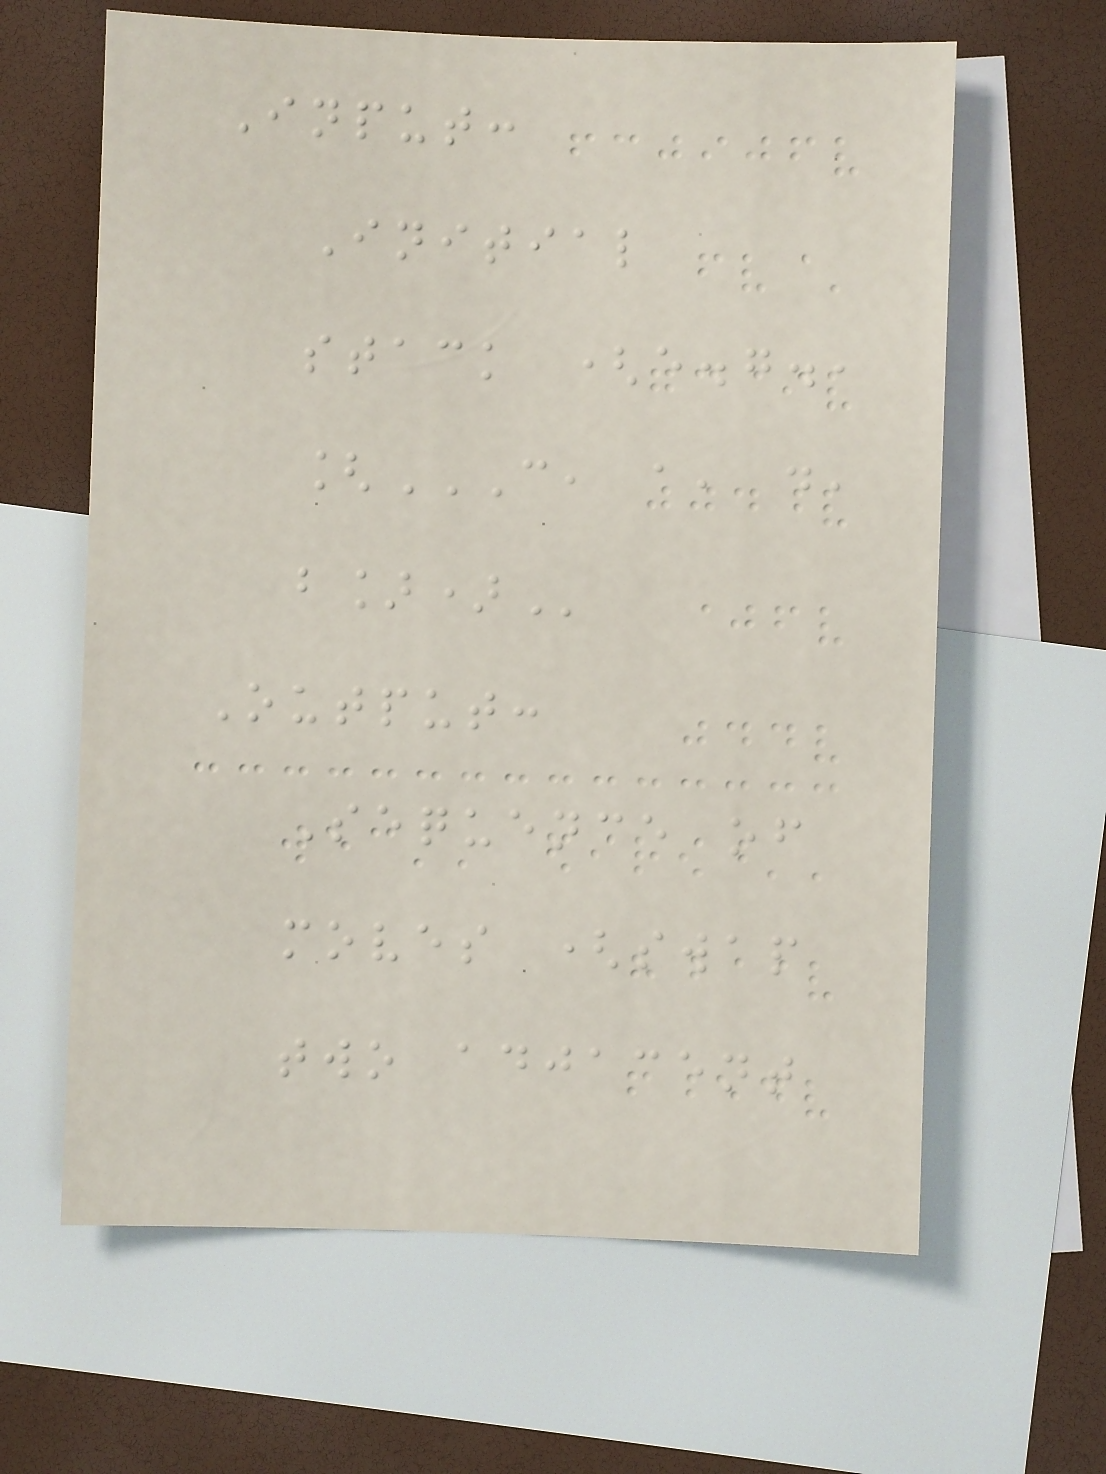Input:
Initial
stack (e.g.,
[C, A, D,
B])
Output:
Sequence of
moves (swap
two adjacent
